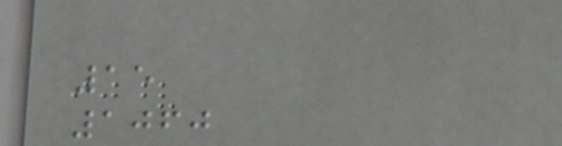15
1060
